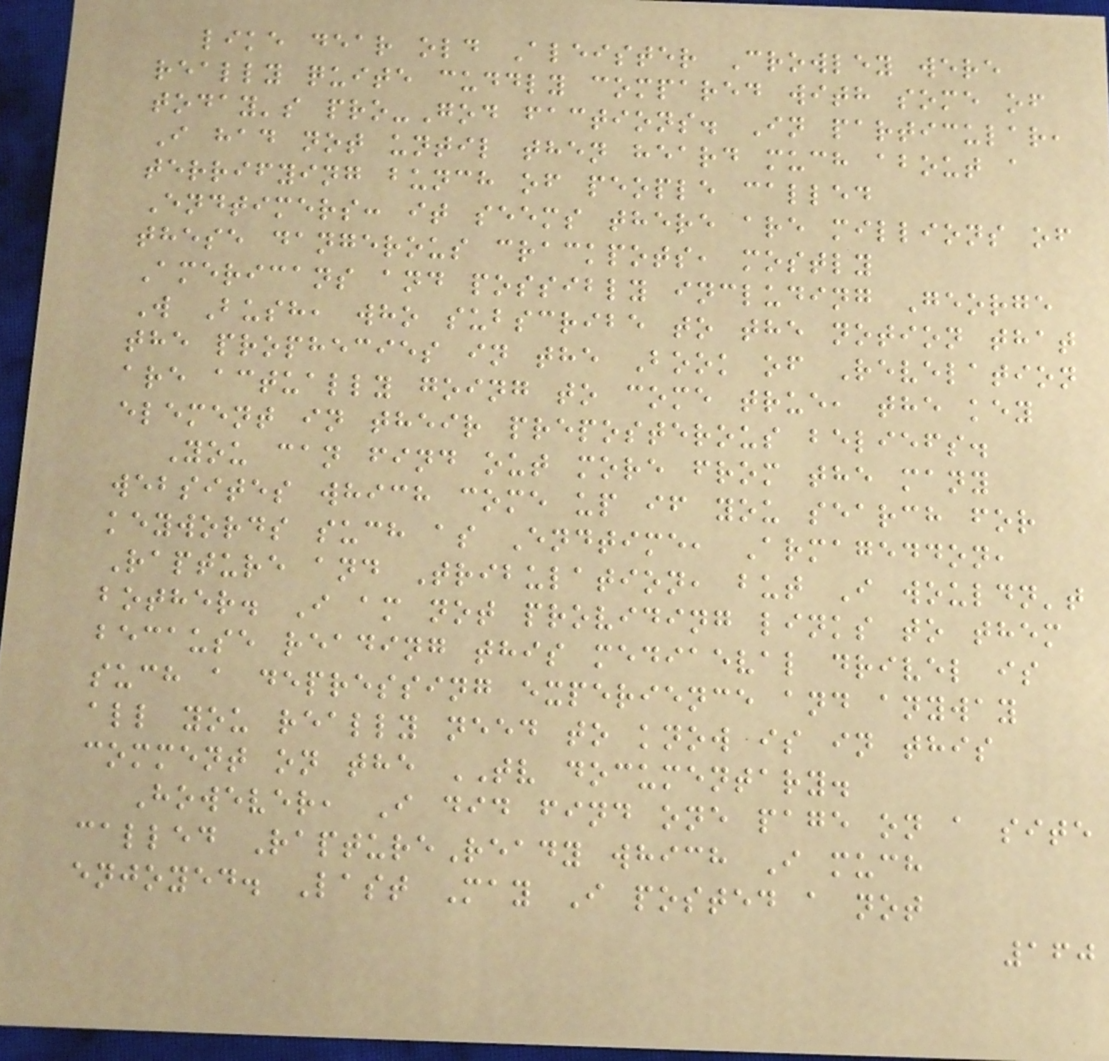like dear old Aleister Crowley were
really quite cuddly compared with some of
today's pro-God factions. In particular,
I had not until then heard much about a
terrifying bunch of people called
Endtimers: it seems there are millions of
these dangerous crackpots, mostly
Americans and possibly including George
W Bush, who subscribe to the notion that
the prophecies in the Book of Revelation
are actually going to come true, the key
element in their preposterous beliefs.
You can find out more from the many
websites which come up if you search for
keywords such as Endtime, Armageddon,
Rapture and Tribulation, but I wouldn't
bother. I am not providing links to them
because reading this mediaeval drivel is
such a depressing experience and anyway
all you really need to know is in this
comment on the TV documentary.
However, I did find one page on a site
called RaptureReady which I much
enjoyed. Last May I posted a not
160
